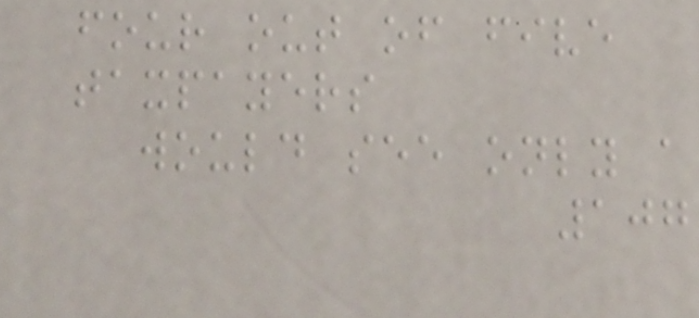four out of five
taxpayers
would see only a
107
